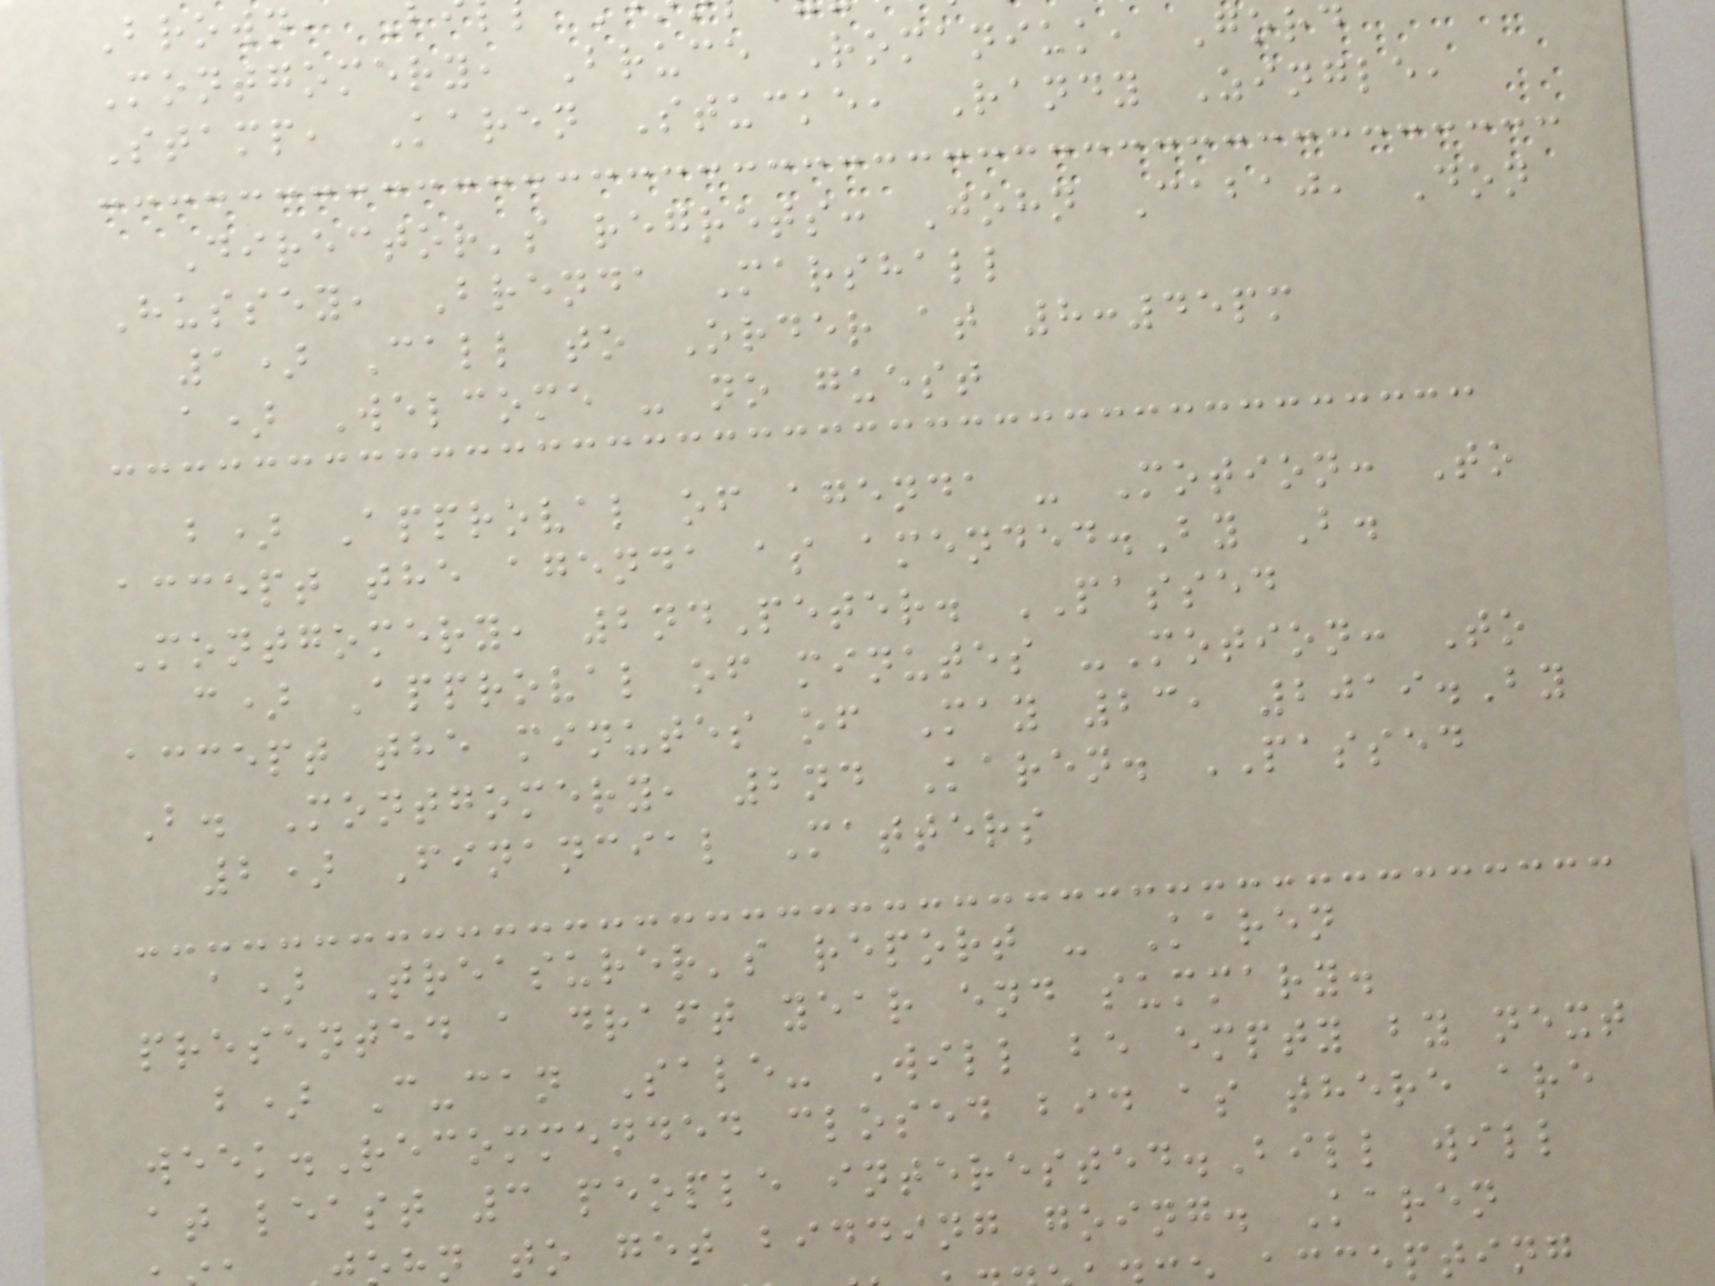Montgomery, Bruce Romaniuk, Gord
Stamp, Karen Stucke, Randy Zingle,
Director's regrets: John Cabaj, Don
Hussey, Brenda Marshall
1) Call to Order at 8:45pm
a) Welcome - no guest
b) Approval of agenda - Motion: To
accept the agenda as amended.By B.
Montgomery, 2ndPeter. PASSED
c) Approval of minutes -Motion: To
accept the minutes of May 23, 2019.By
B. Montgomery, 2nd Karen. PASSED
2) Financial Matters
a) Treasurer's report - Karen
presented a draft year end summary.
b) C-can Sale- Will be empty by next
week.Recommended closed bid as there are
at least 3 people interested.Bill will
hn to get bidding going. Karen
